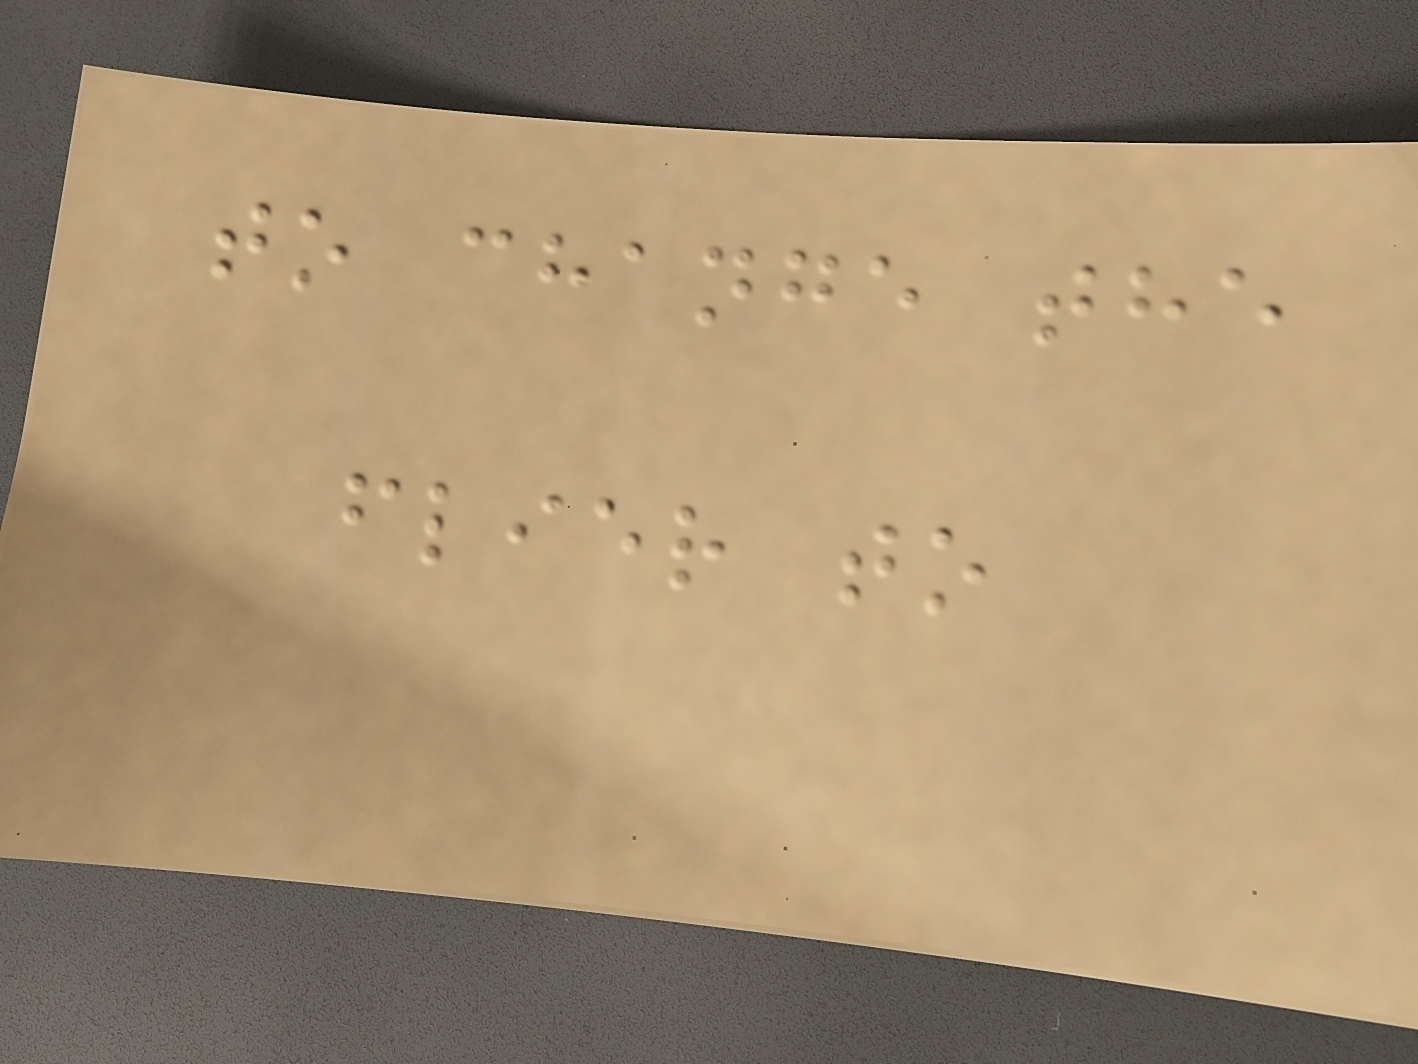to change the
flier to
